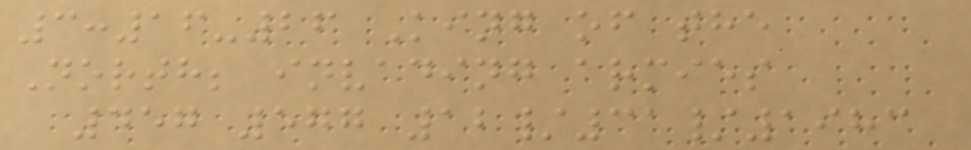3:16-26 King of the
North; invading armies
457 577 12/31/1983
